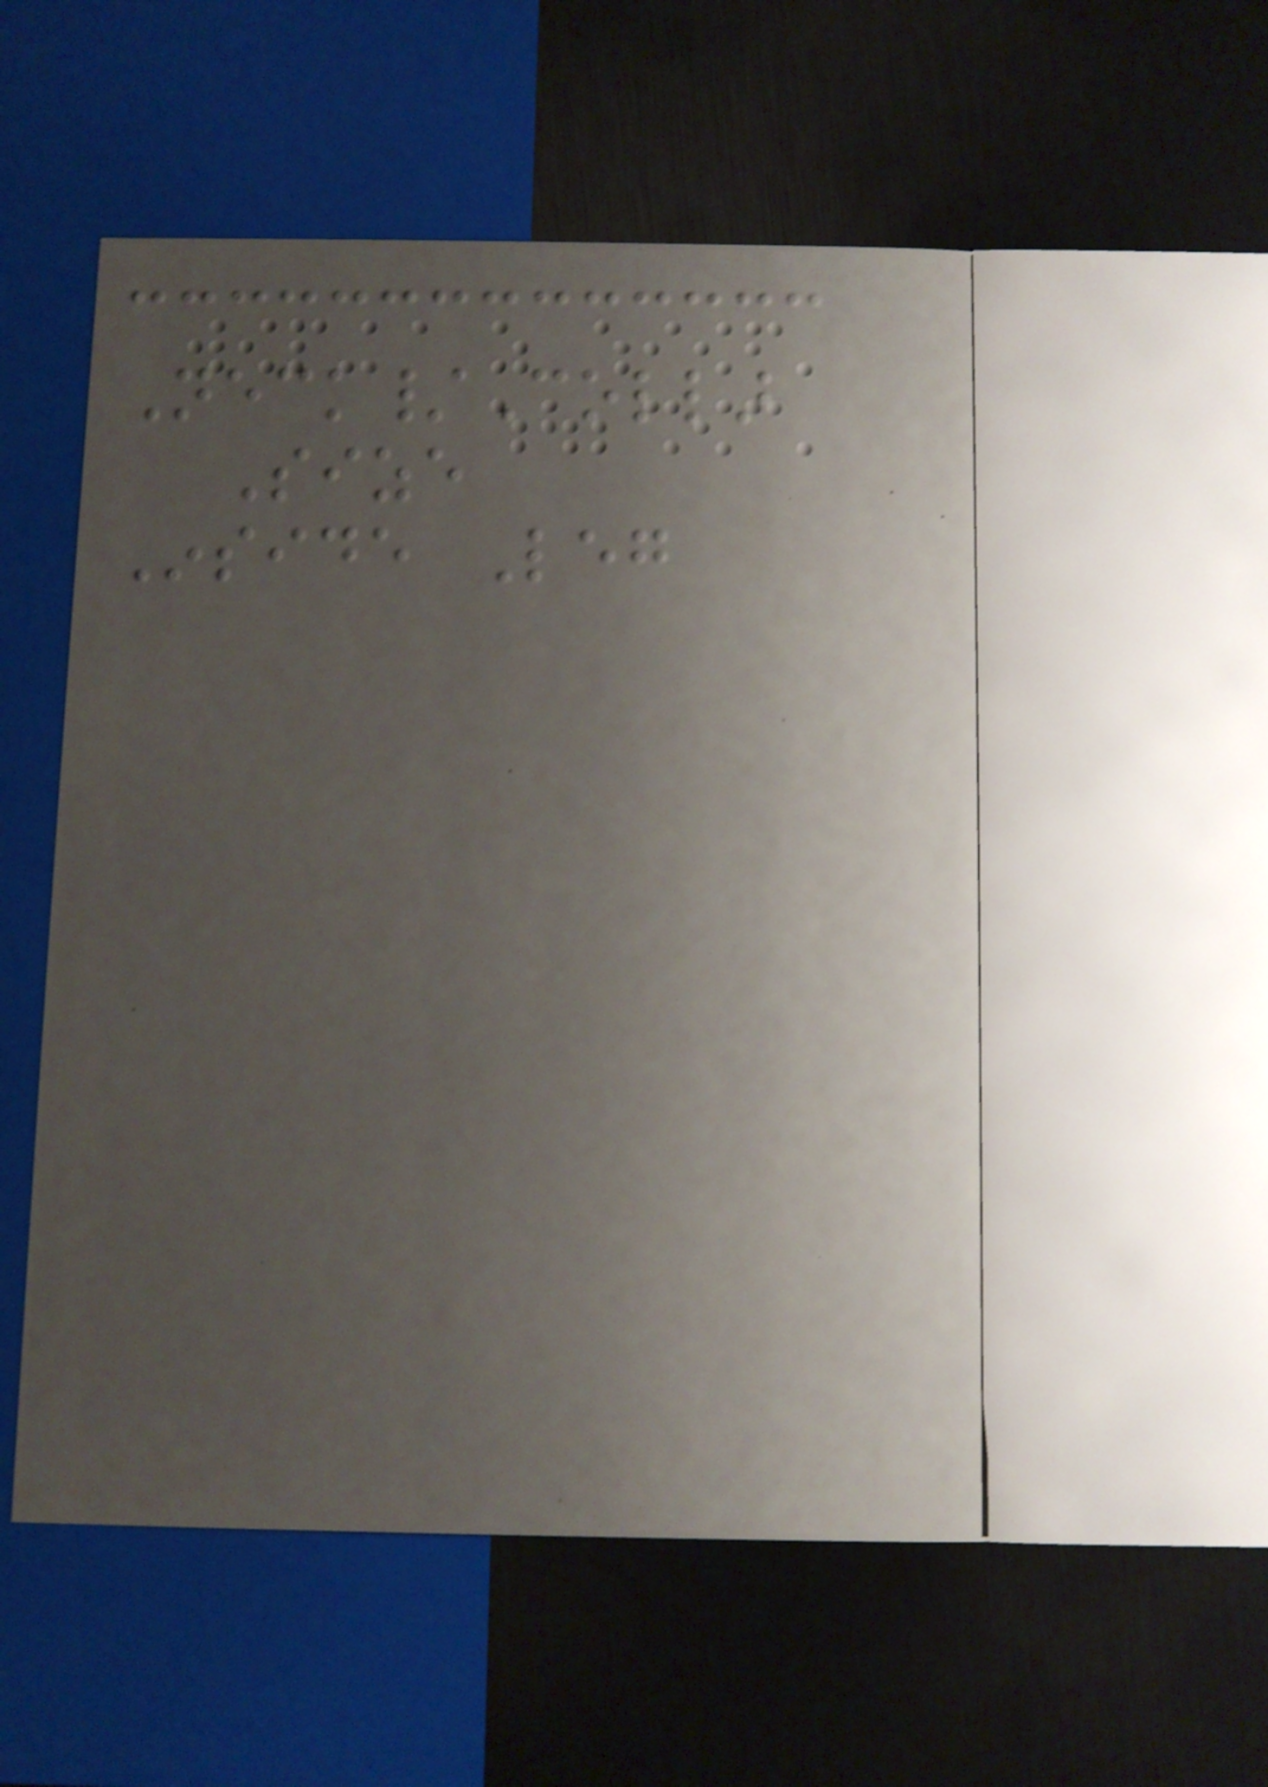Neck/Collar
Size
Inside Leg
